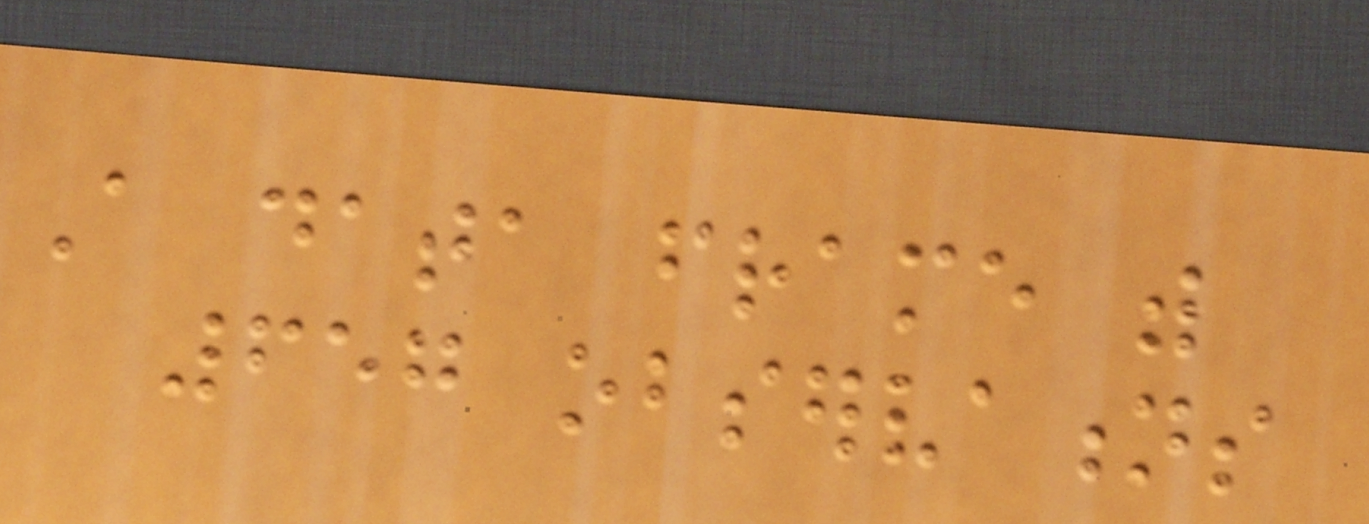A data frame with
657 observations
